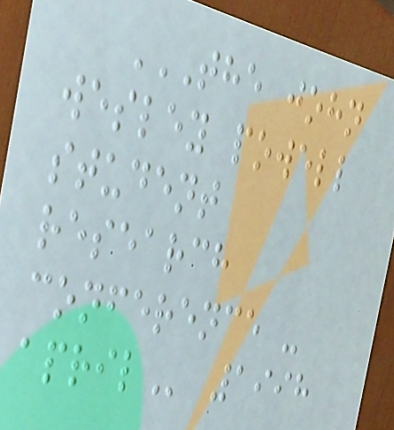THE JOHN
WESLEY POWELL
STUDENT
RESEARCH
CONFERENCE -
APRIL 1998
